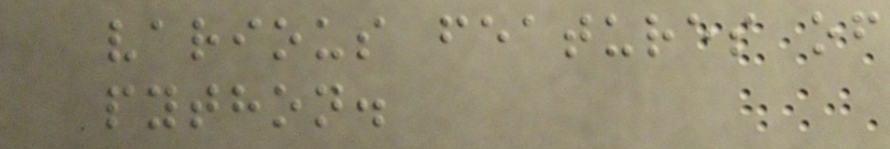various features of
python.
